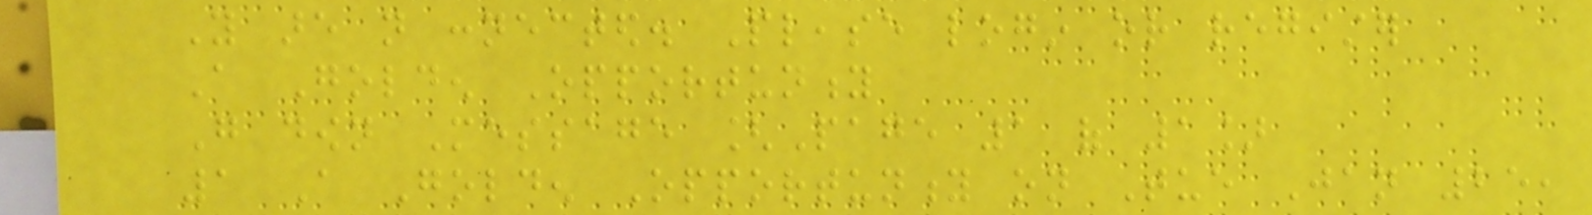You are not connected. Please login or register
A Golden Opportunity
Go down Message [Page 1 of 1]
1 A Golden Opportunity on Tue Jan 25,
